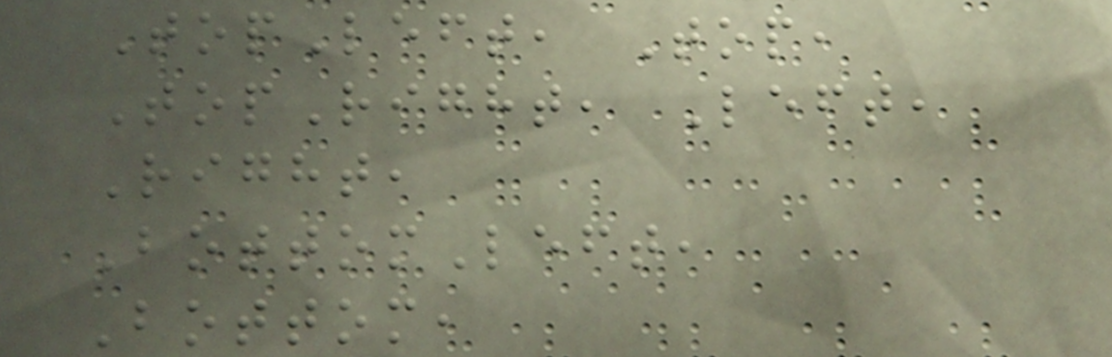TopLeft, Top,
TopRight, Left,
Right,
BottomLeft,
Bottom,
